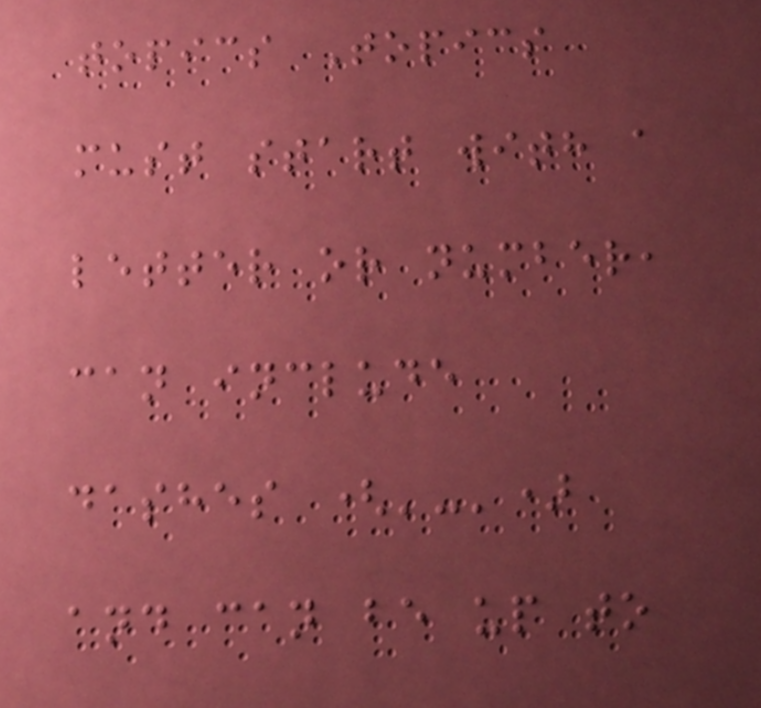topics Topics
must start with a
letter or number,
can include
dashes ('-')
and can be up to
